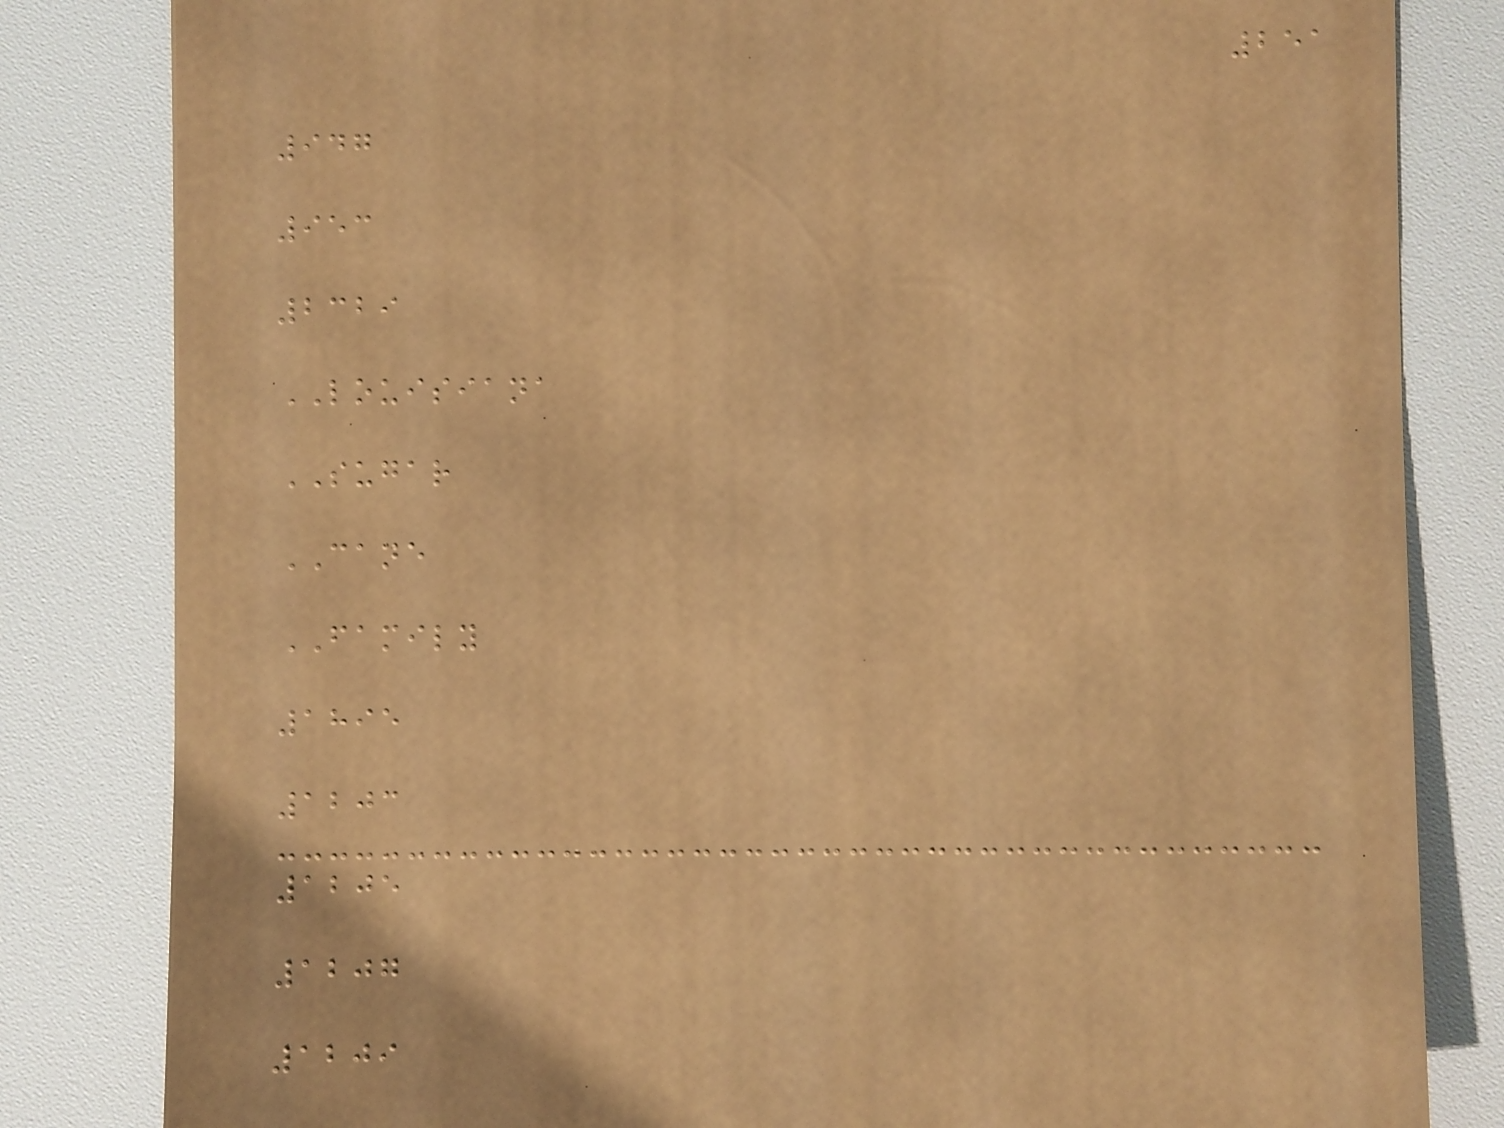251
947
953
2329
LOUISIANA
SUGAR
CANE
FAMILY
1895
1203
1205
1207
1209
